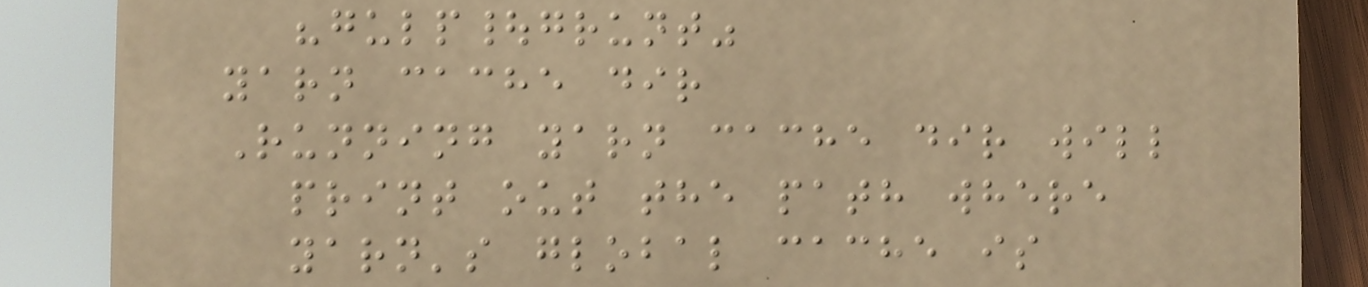"gulp|grunt"
yarn cache dir
Running yarn cache dir will
print out the path where
yarn's global cache is
